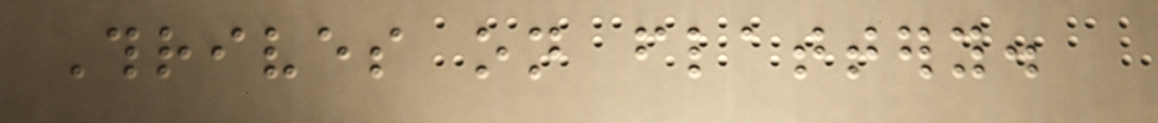Thrives on flattery.
